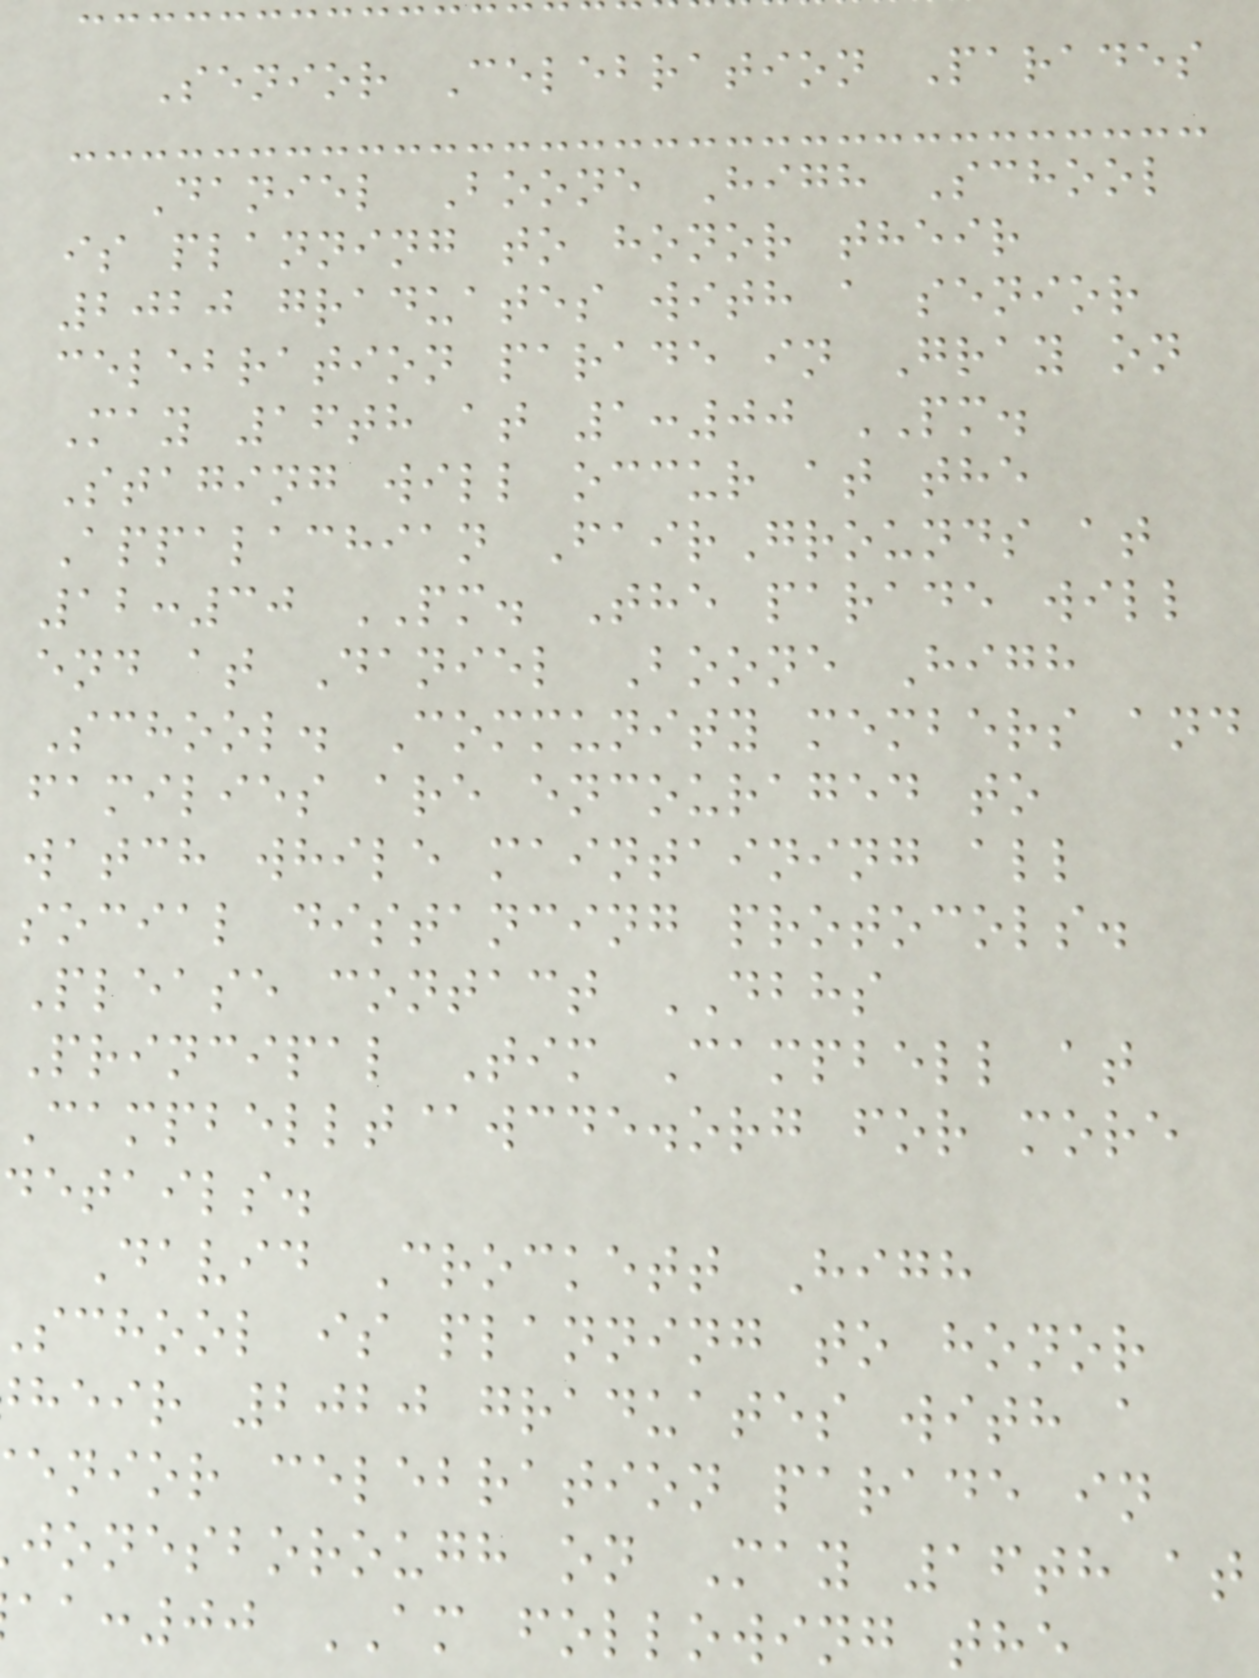Senior Celebration Parades
Daniel Boone High School
is planning to honor their
2020 graduates with a senior
celebration parade in Gray on
May 16th at 1:00 PM.
Staging will occur at the
Appalachian FairGrounds at
12:30 PM. The parade will
end at Daniel Boone High
School. Community members and
families are encouraged to
watch while maintaining all
social distancing protocols.
Please contact DBHS
Principal Tim Campbell at
Campbellt@wcde.org for more
details.
David Crockett High
school is planning to honor
heir 2020 graduates with a
enior celebration parade in
jonesborough on May 16th at
:00 AM following the
